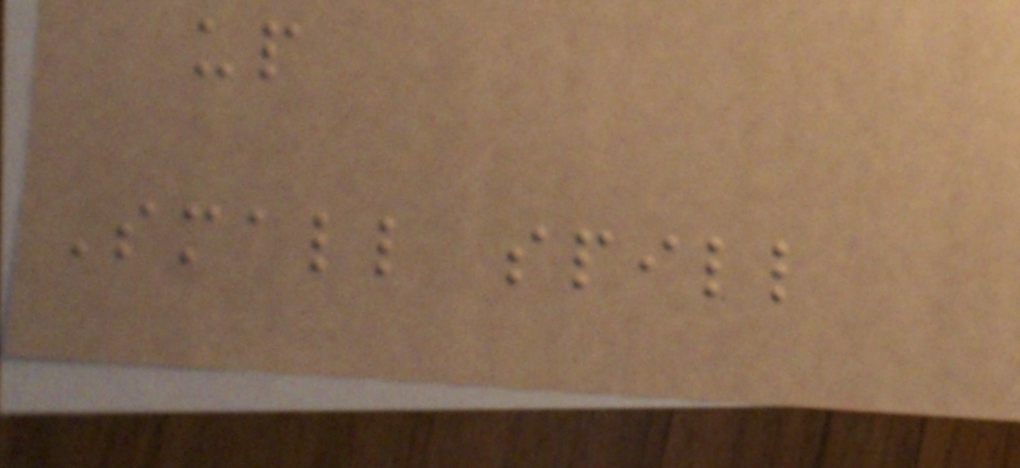up
Small spill
